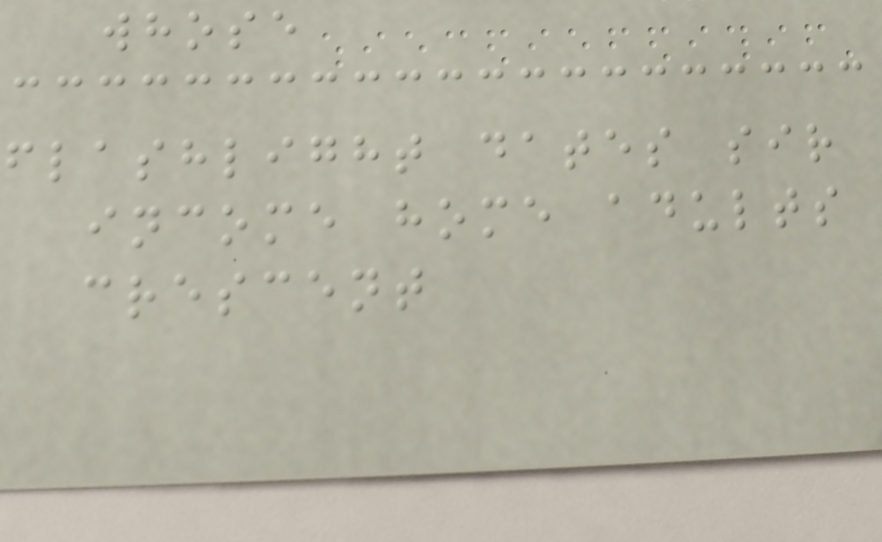whose
flashlight dates sir
income home adults
crescent
